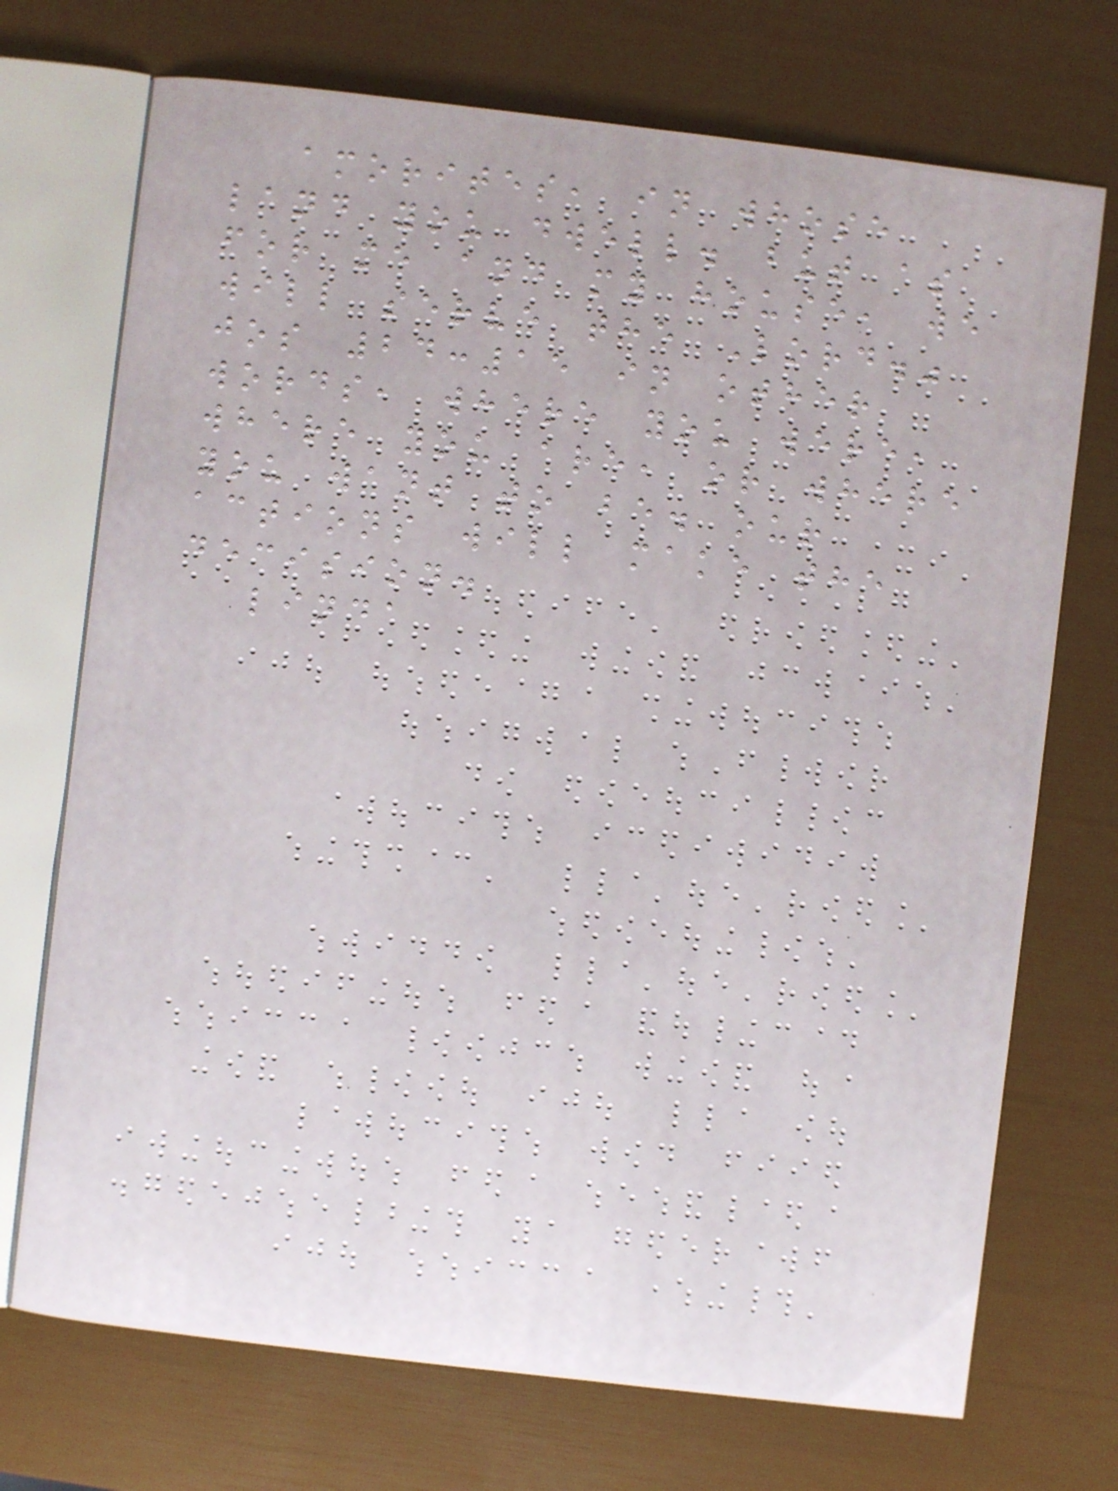amorites, in whose
land you dwell. but as
for me and my house, we
will serve the Lord."
jos 24:15 in other
words, where you were,
where you are, or where
you want to be. our
actions will make the
decision.
linda
